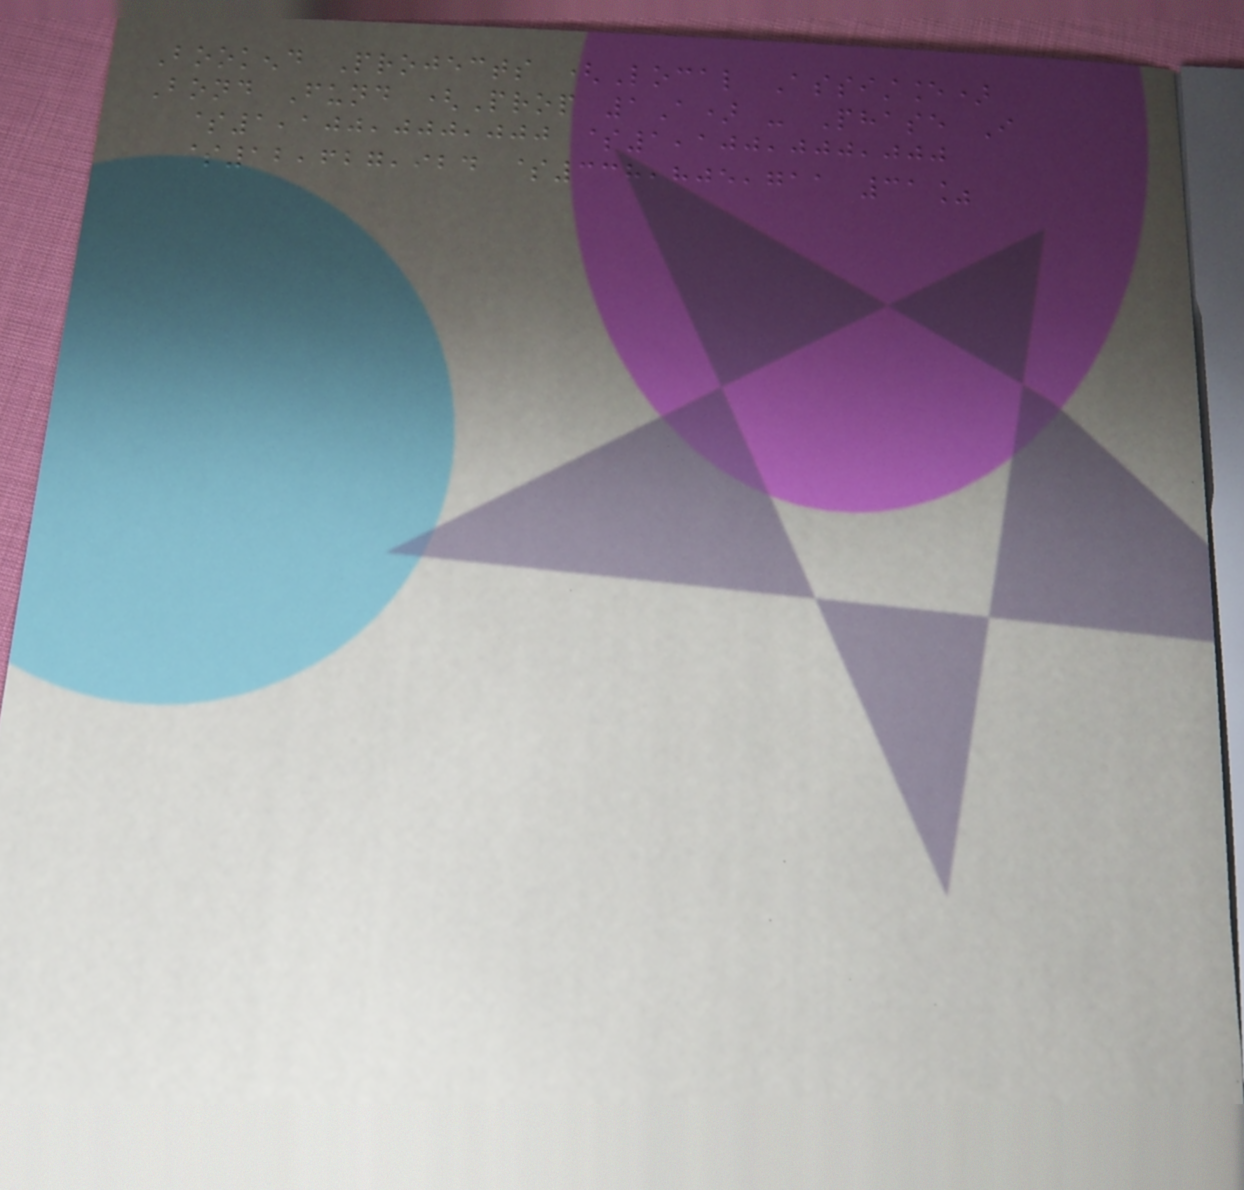Bookend Projects (Local Assistance)
Bond Fund (Prop 1A) - Phase I
$1,100,000,000 $1,100,000,000
$12,627,924 $338,805,711 31%
